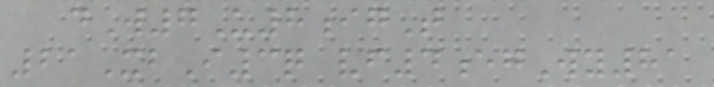dW7U8igT
21XbI3q vf4egWy81
